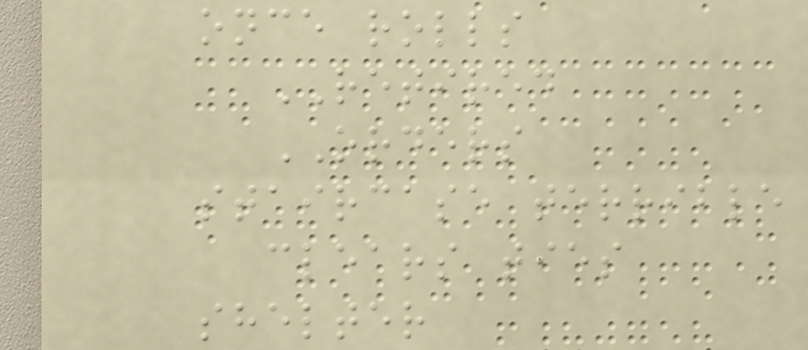once rolls
RETIRED
ORDERS
staircase terrible
clears ties
shelter
